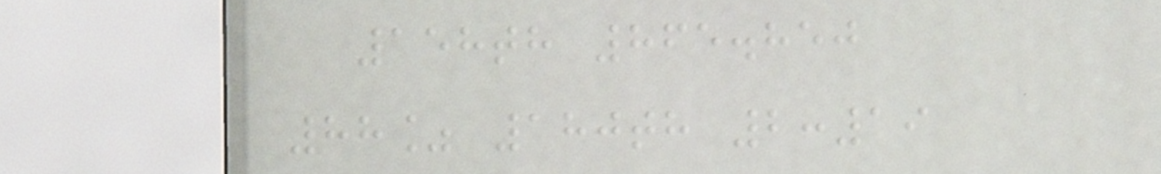158th 865.850
88% 180th 2:19
